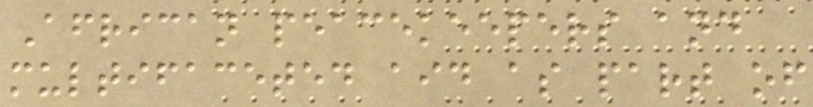African peacekeepers and
multifaceted aid as part of
